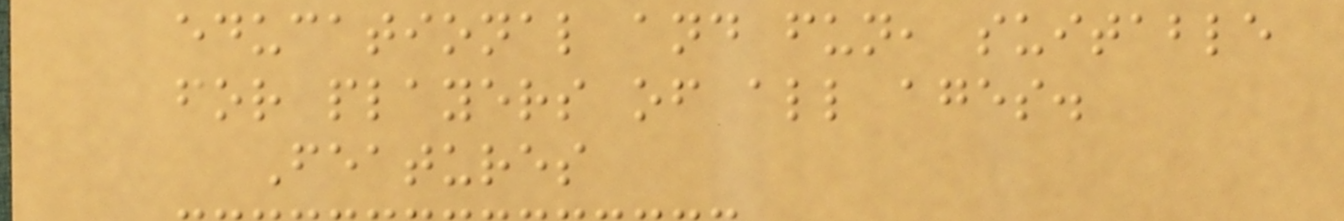educational and fun, suitable
for players of all ages.
Features
